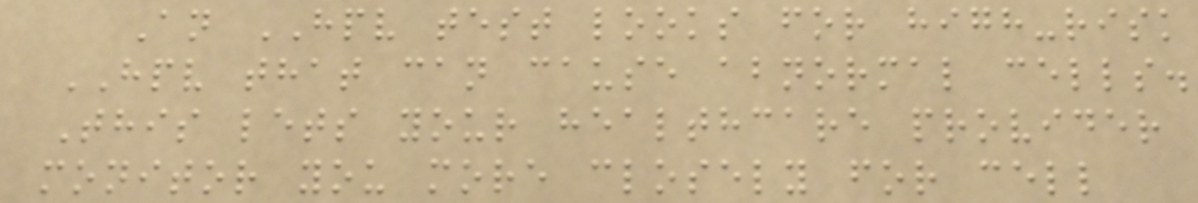An HPV test looks for high-risk
HPV that can cause abnormal cells.
This lets your healthcare provider
monitor you more closely for cell
